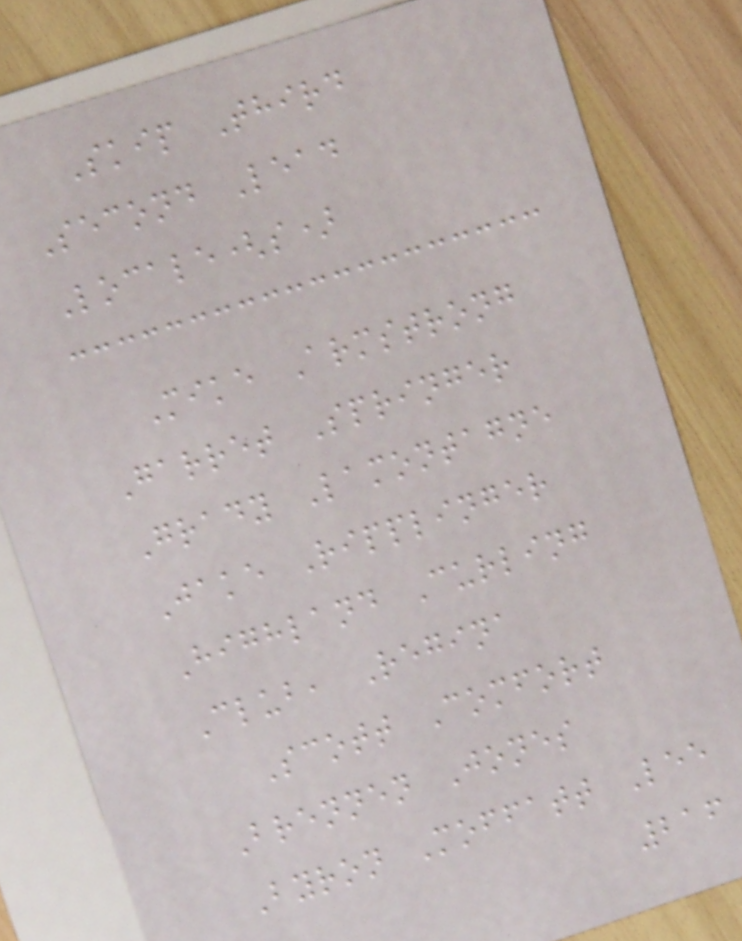Skip Third
Second Lead
Locale(s)
Mike Armstrong
Garret Springer
Grady Lamontagne
Jake Ripplinger
Highland Curling
Club, Regina
Scott Comfort
Brennen Jones
Byron Moffatt Lee
216
